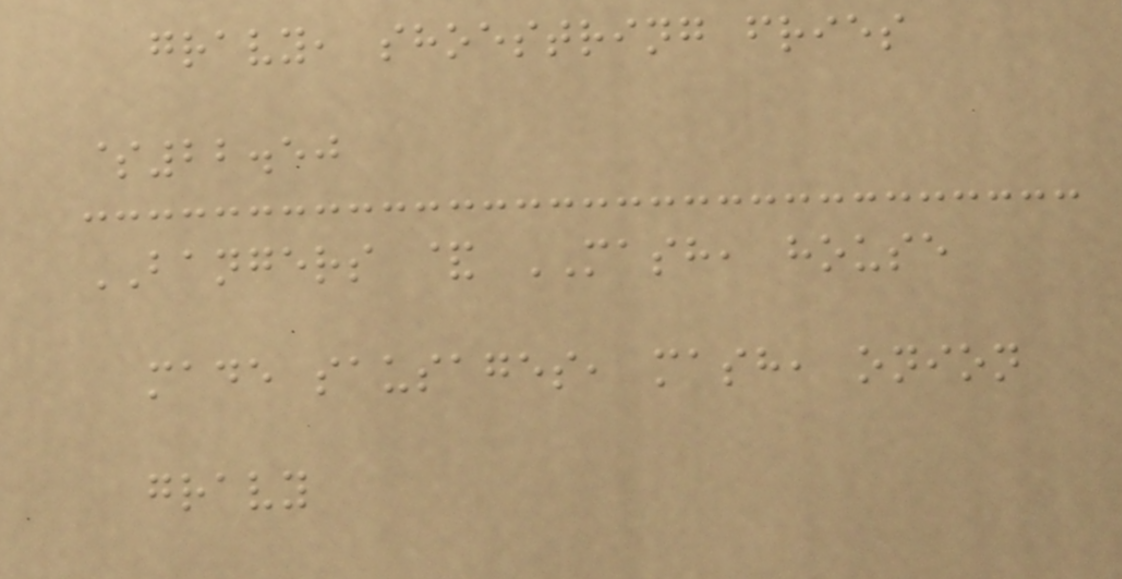gravy, shoestring fries
$22.50
BANGERS & MASH, house
made sausages, mash, onion
gravy
